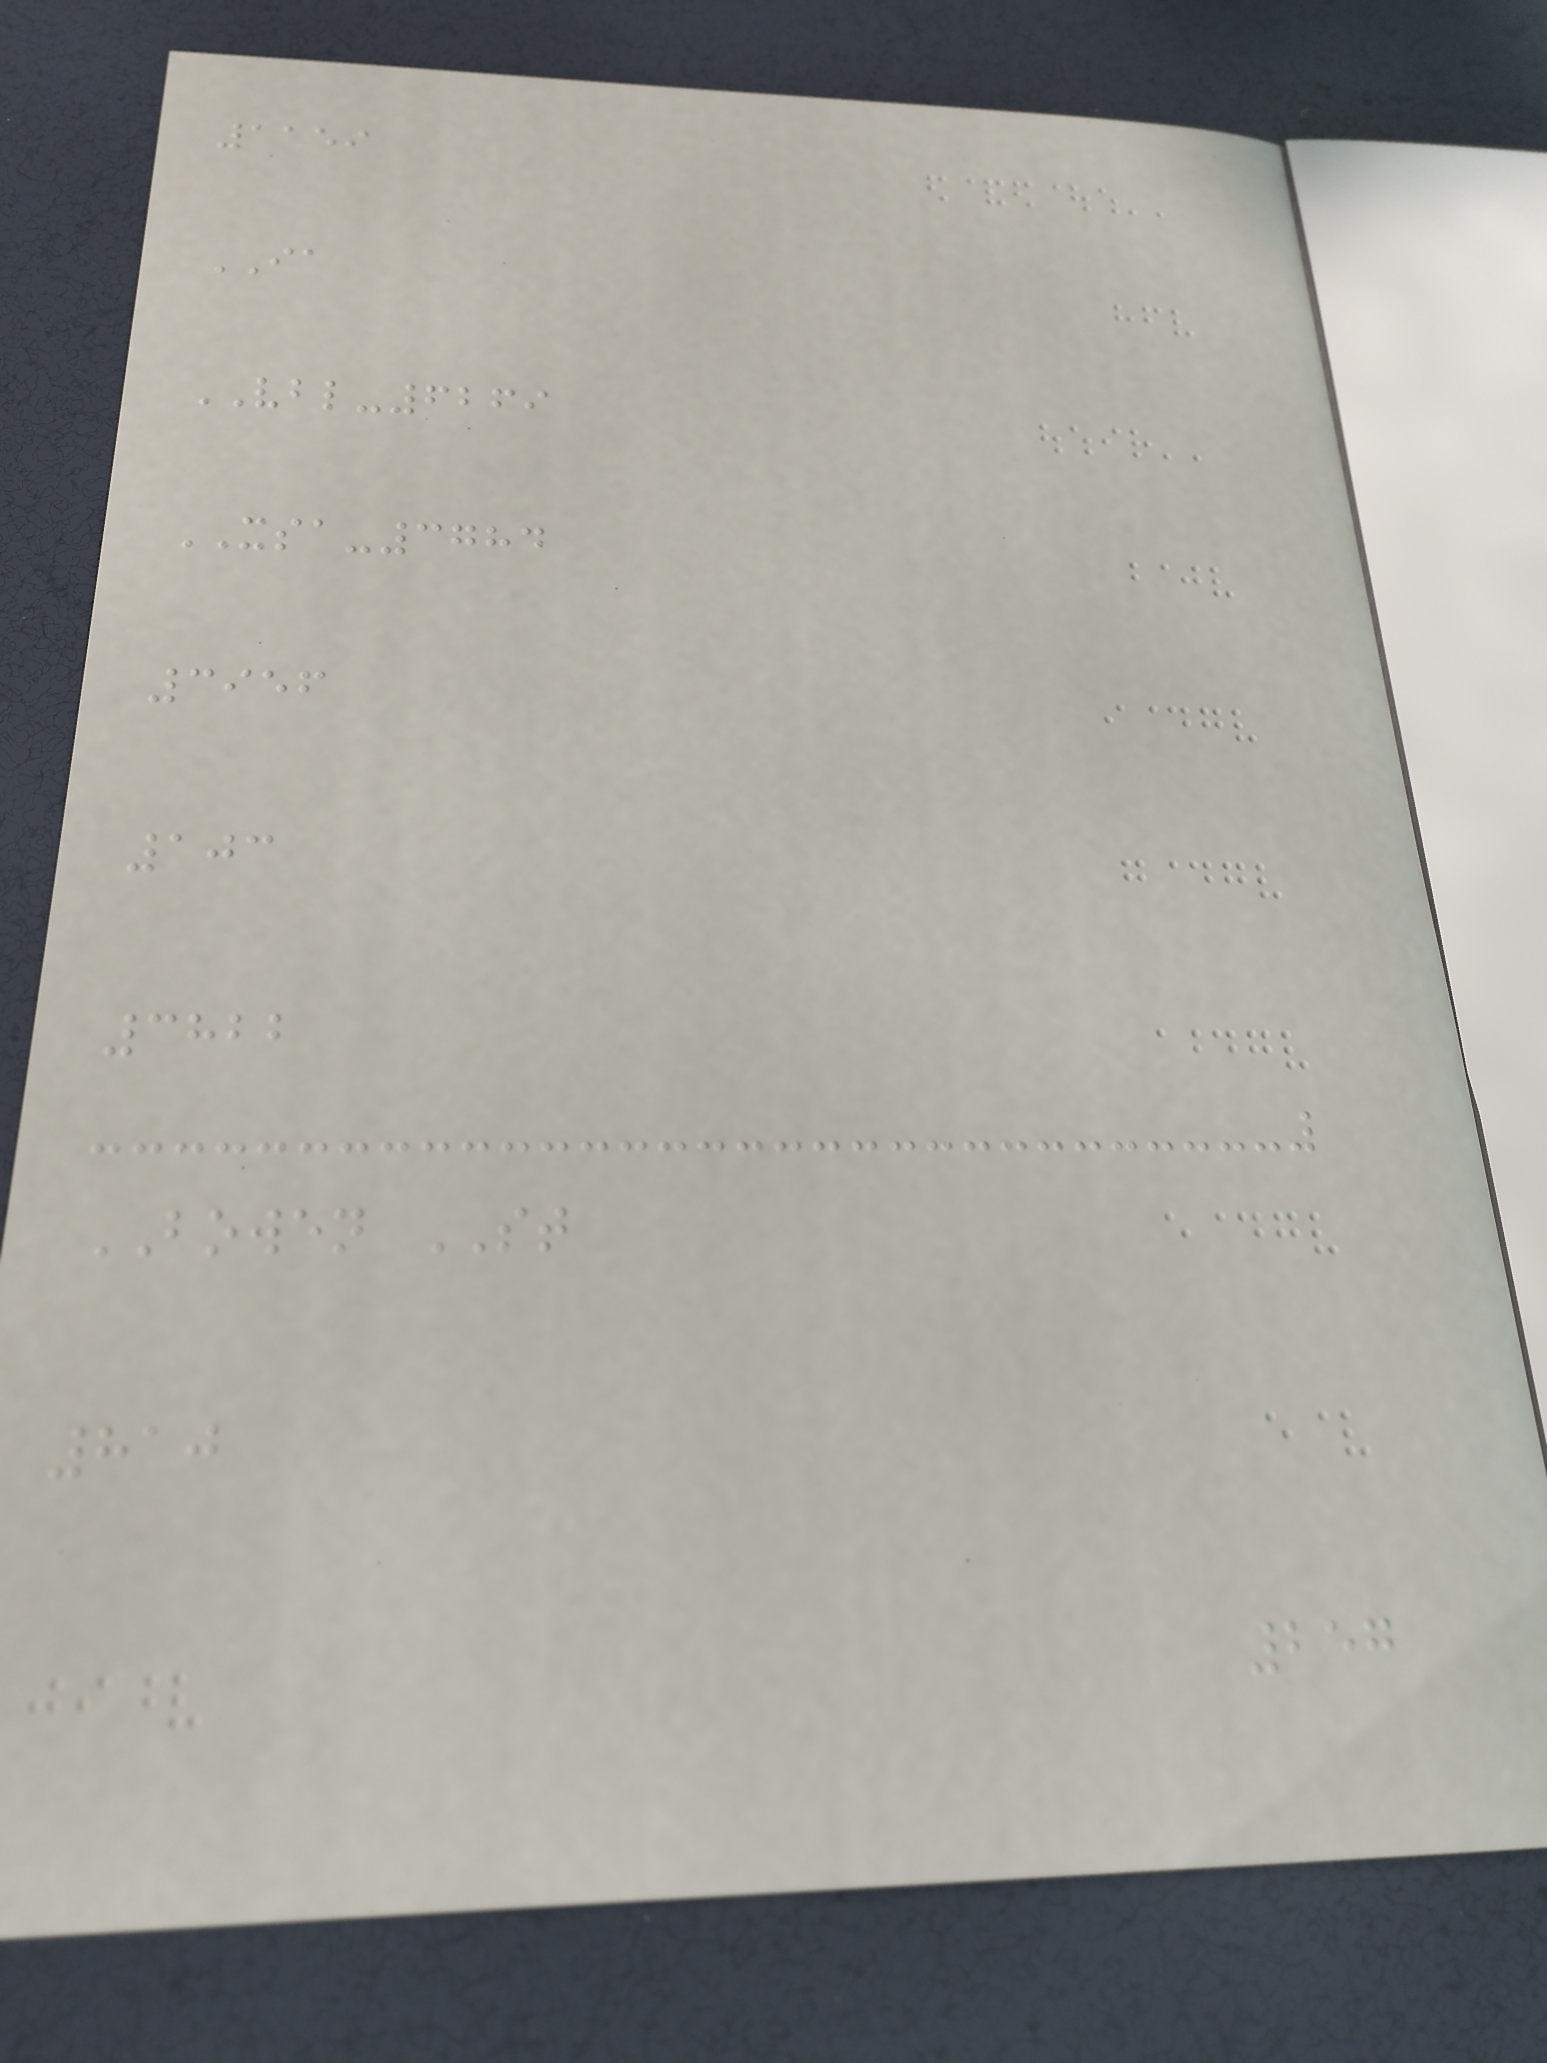1159
IA
VBL-6269
XSA-3784
3956
103
3822
BOWEN ST
810
257
